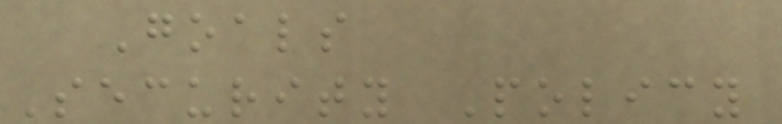Goals
Security Policy
